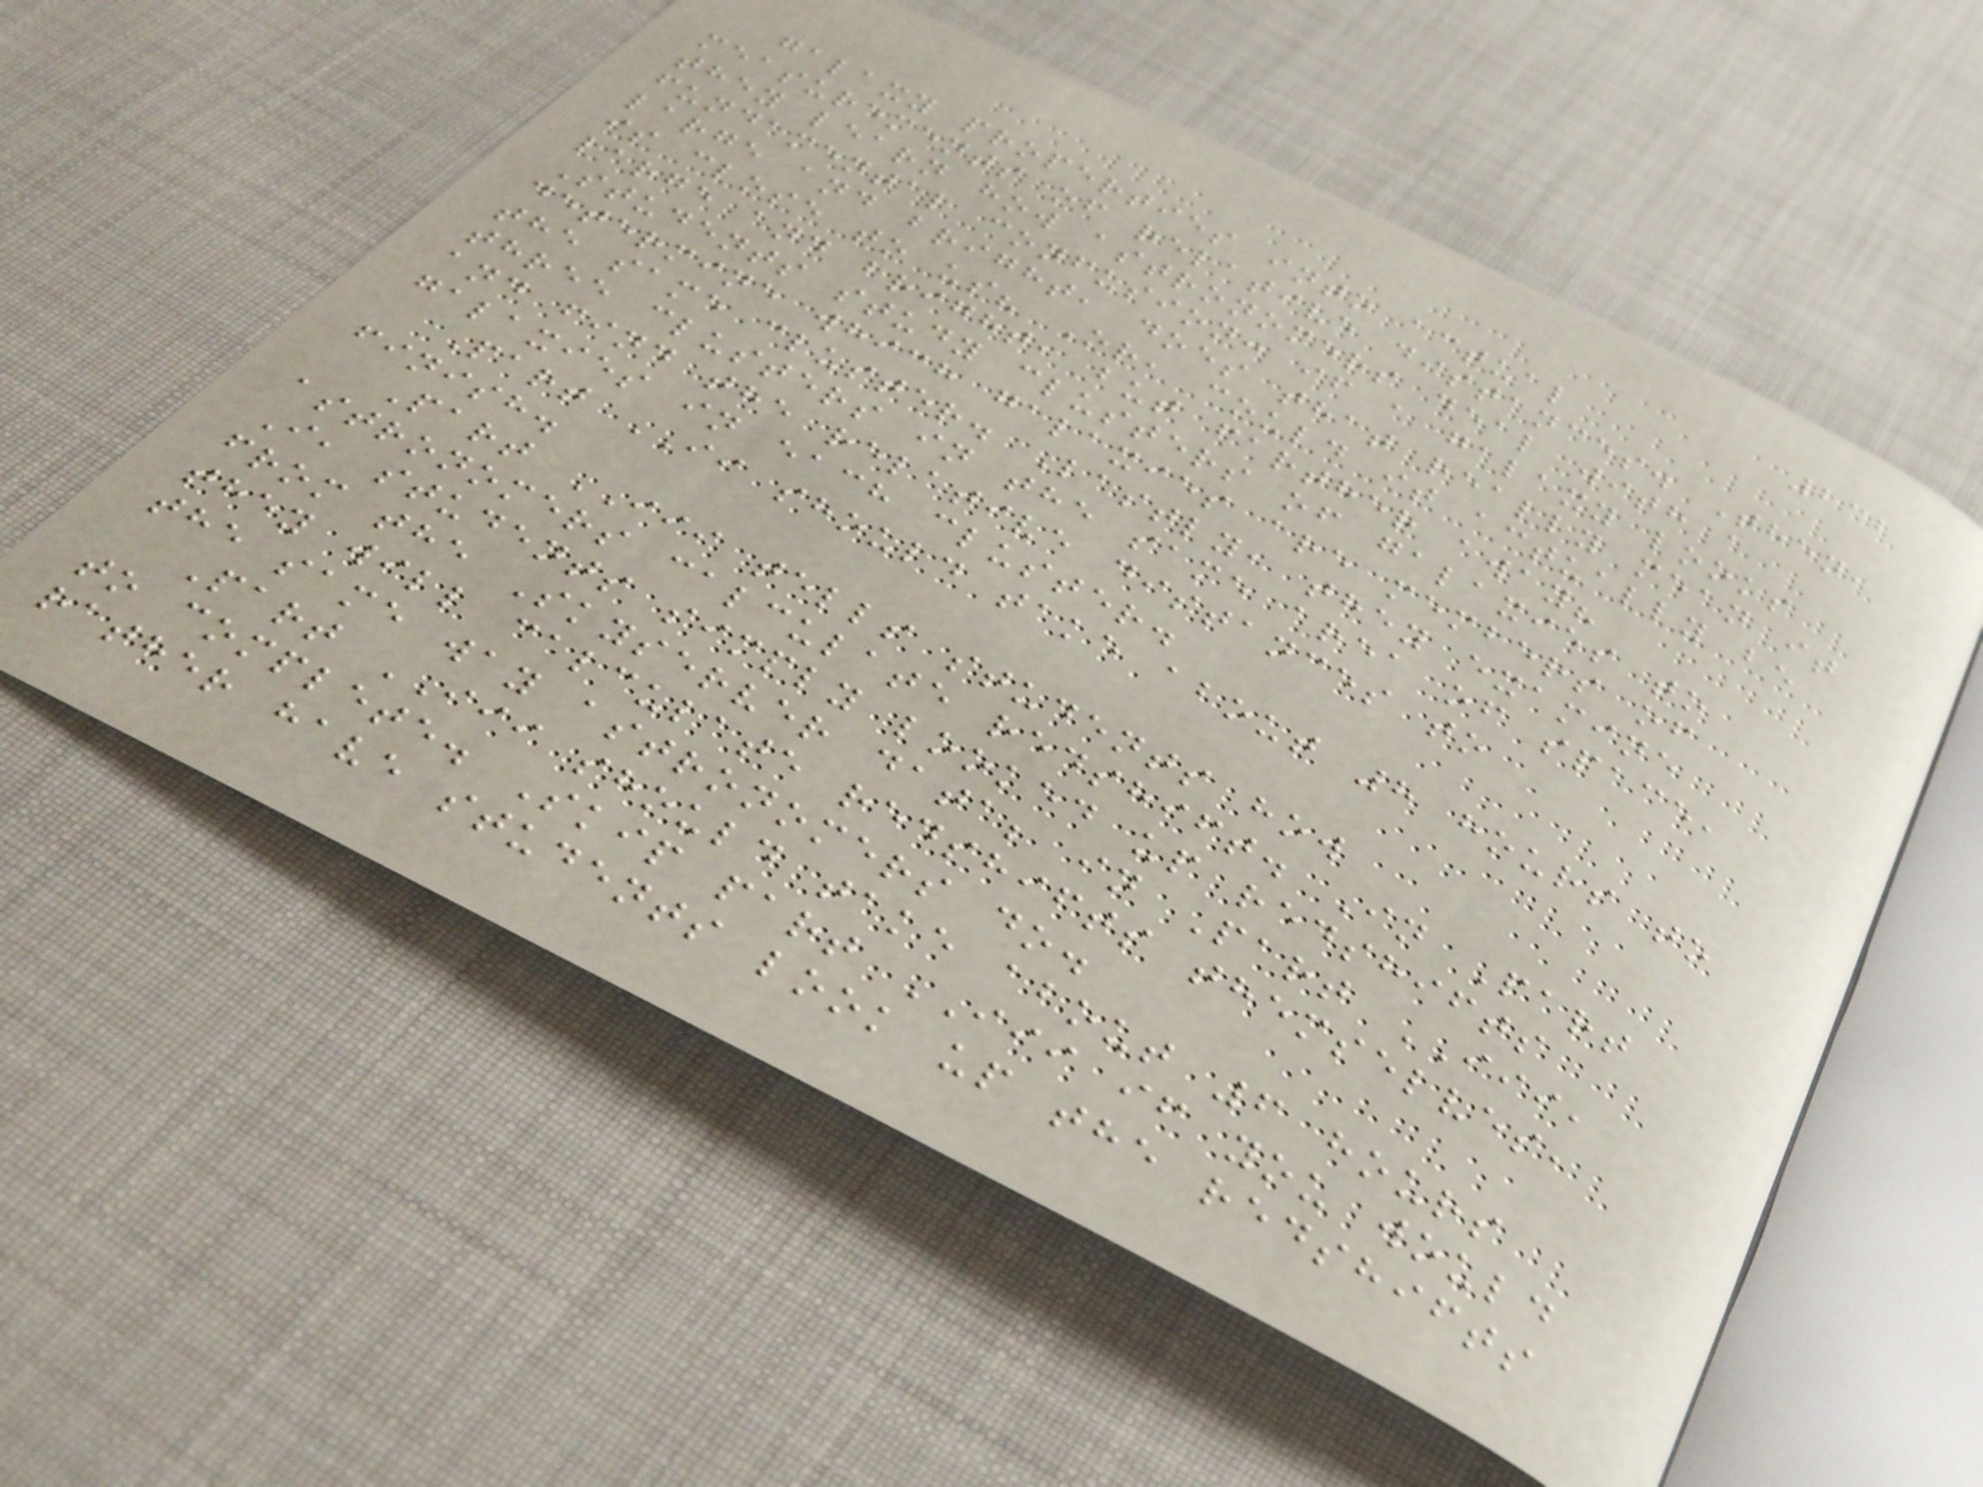232
galaxy properties into actual
measurements of relative distances. Then,
they learn how astronomers deal with a
fundamental confusion: if a galaxy looks
large and bright, does that really mean it
is close to us? Or, could it actually be
large and bright, but farther away?
Students study clusters of galaxies to
determine which galaxies are members of
the same cluster. Lastly, they examine
three clusters in the same area of space,
and find the relative distances to
galaxies in each cluster.
Part II should take about 8 hours to
finish.
Part III tells students how
astronomers calculate redshift. In Part
I, students simply looked up redshifts
from the Skyserver data; in Part III,
they will calculate redshifts themselves,
the same way astronomers do.
Part III should take about 6 hours
to complete. Skip part III if you would
rather have students look up the redshifts
